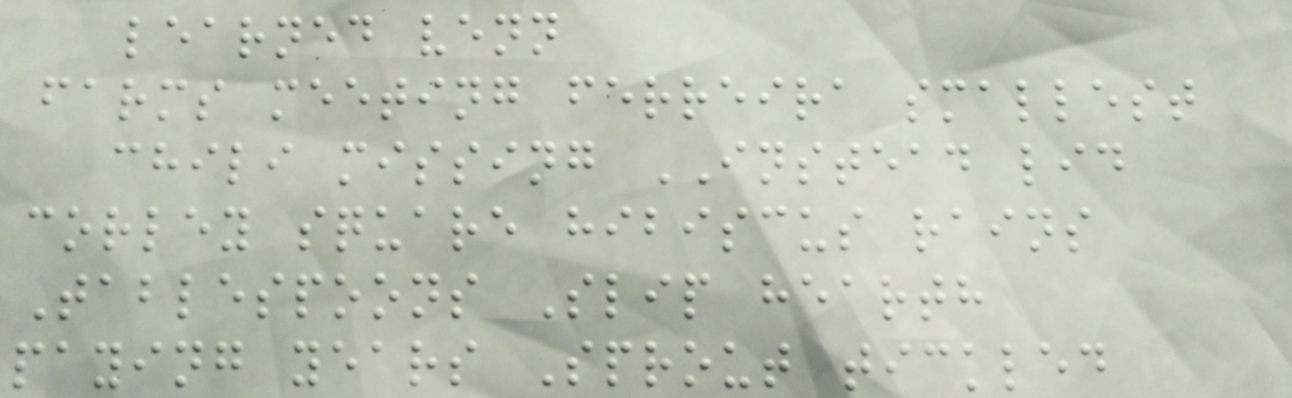learned venn
farms meeting ferreira smallest
chili missing INSTEAD lid
corley square hibiscus rains
Tablespoons Slip hearth
paying years Sprout tickled
